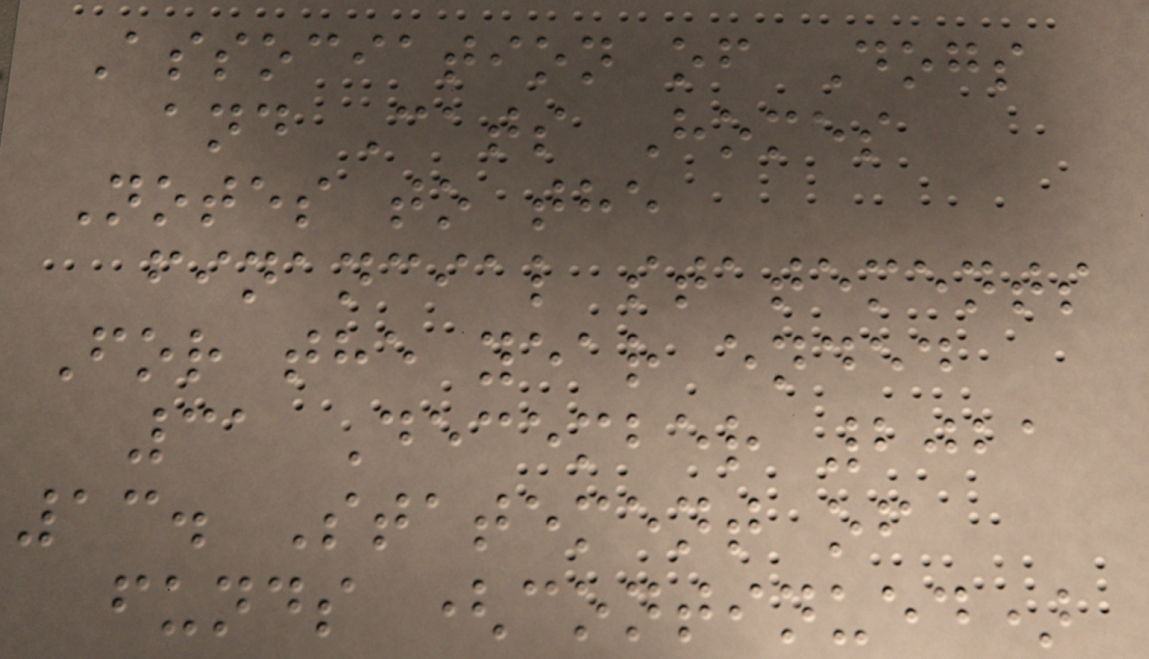Association of Dogs
and Cats Homes
Notes to the
financial statements
For the year ended
31 December 2021
13. Statement of
funds (continued)
